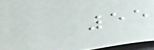55
